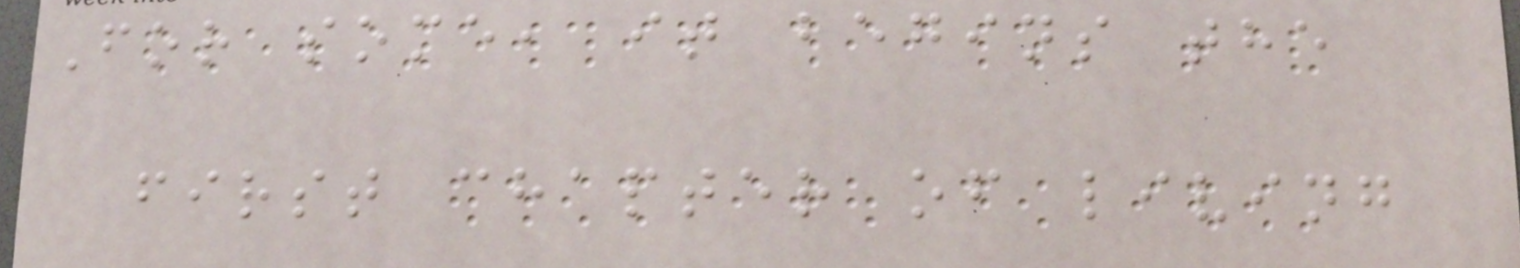For some, it begins the
first chapter of living
